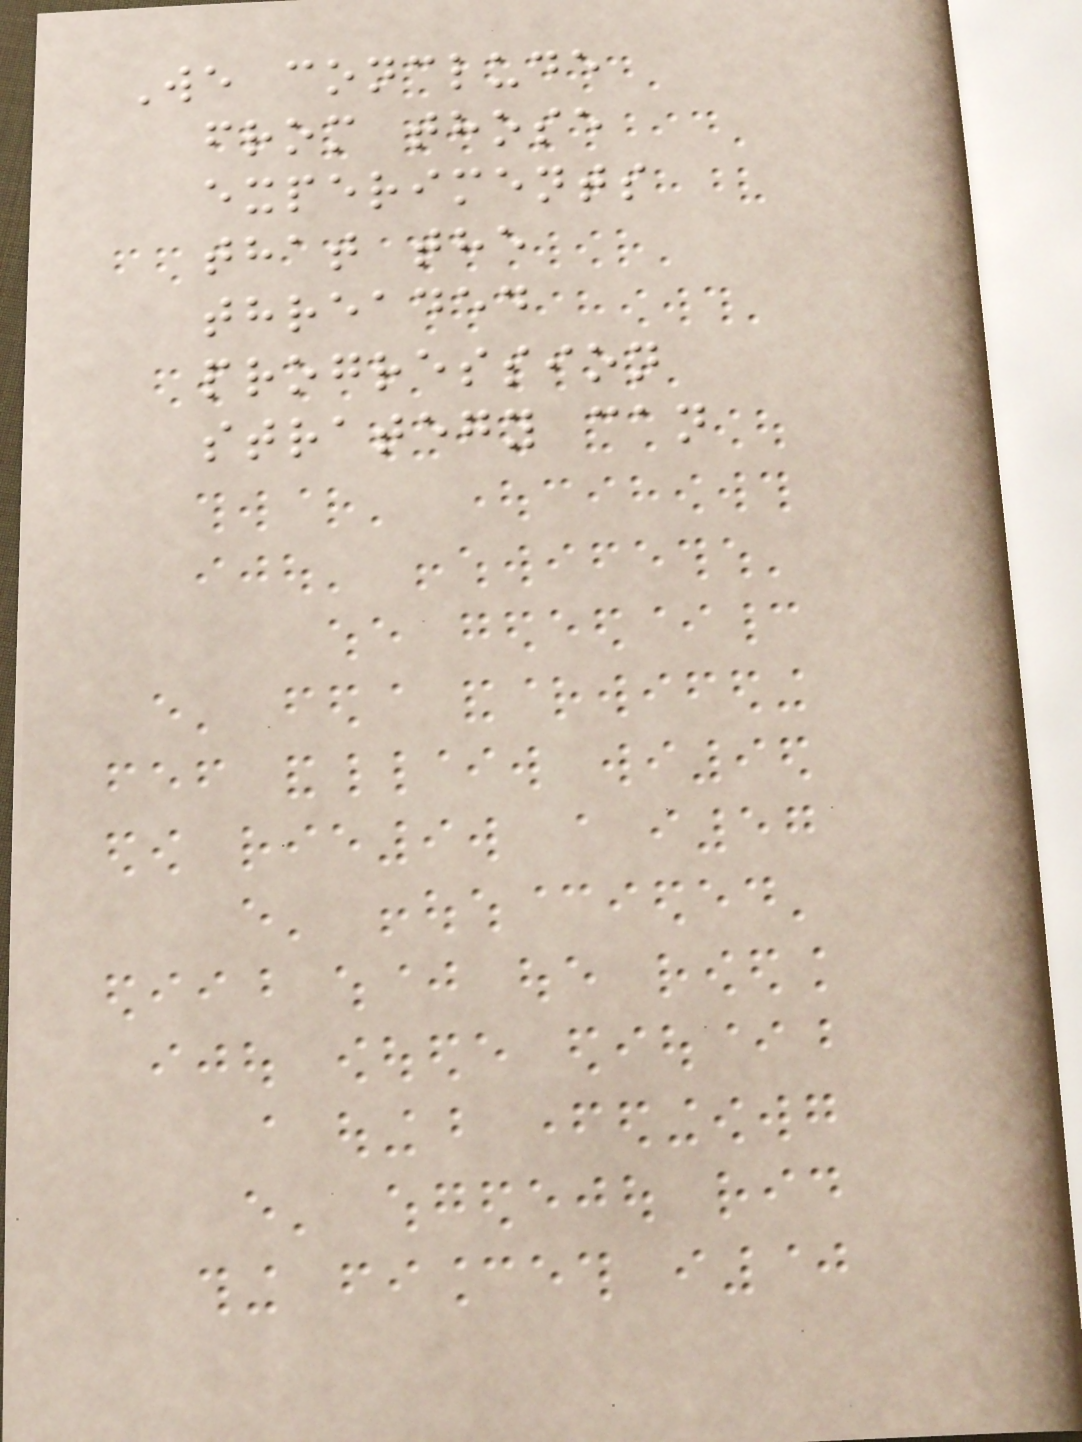We conclude
from those
experiments
that the
threaded
progression
strategy can
